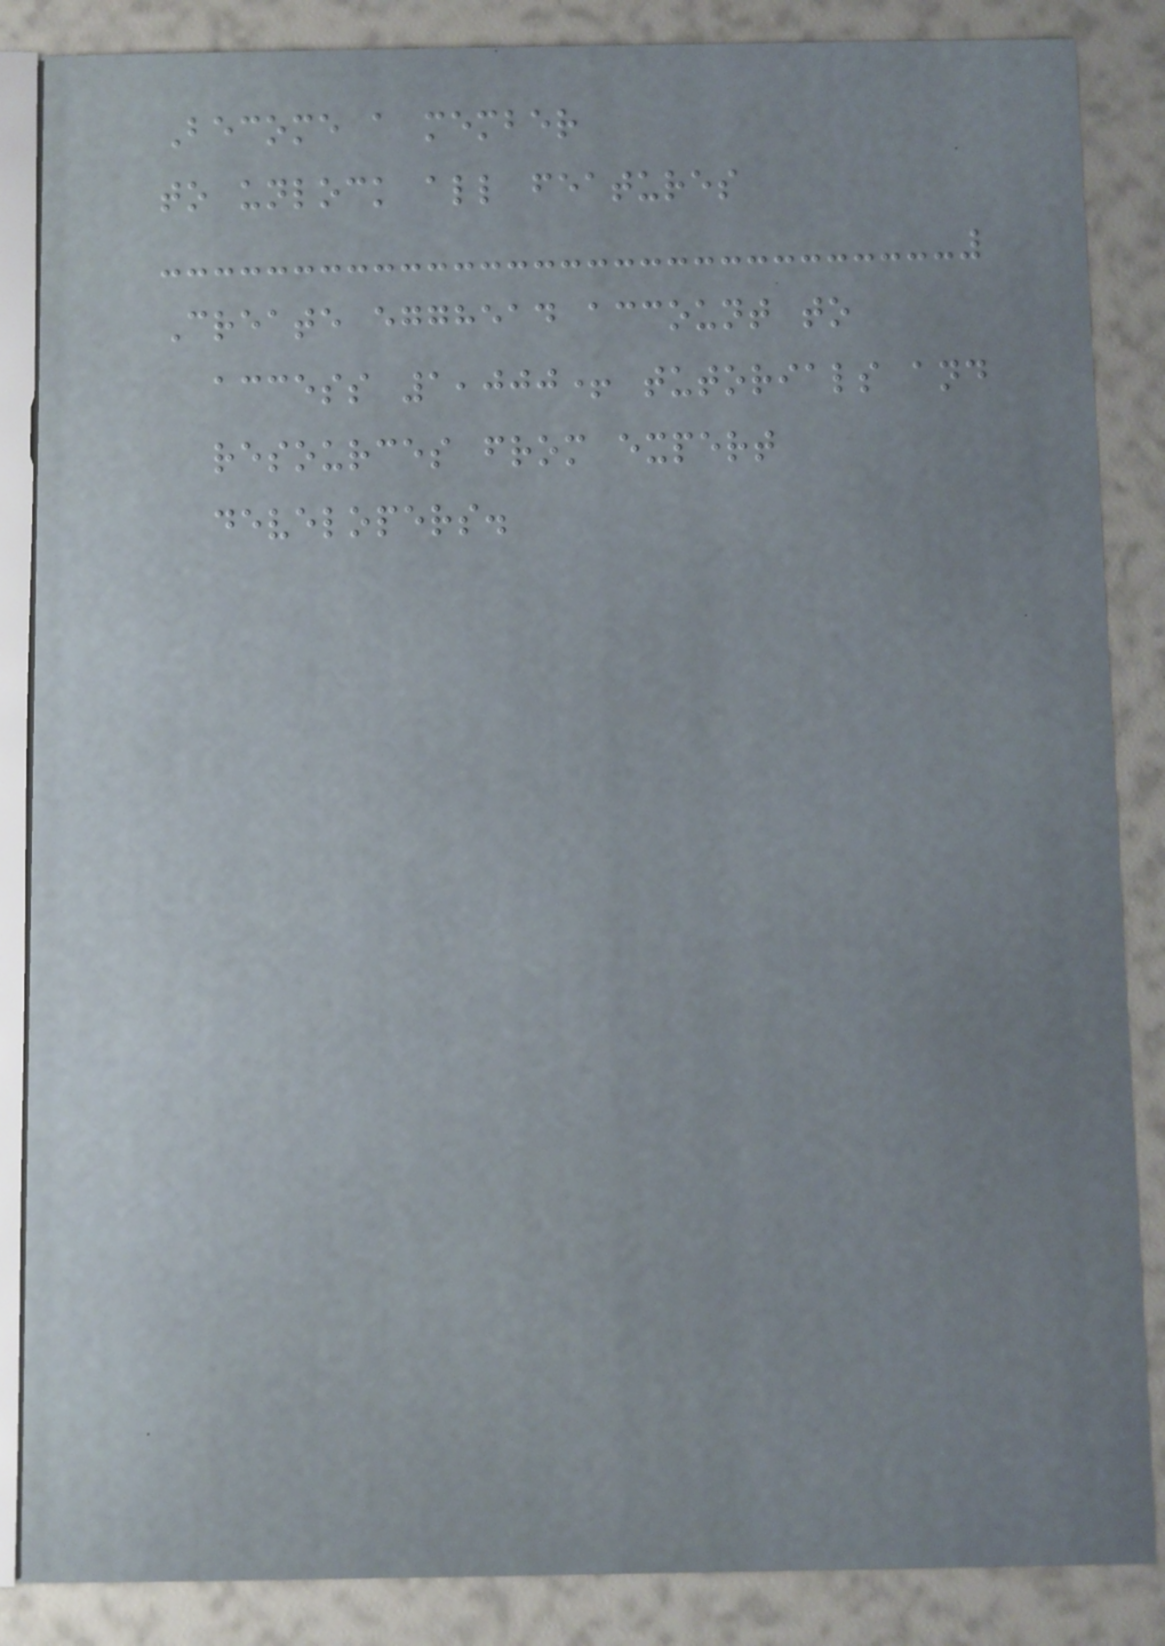Become a member
to unlock all features
Create egghead account to
access 1,000+ tutorials and
resources from expert
developers.
